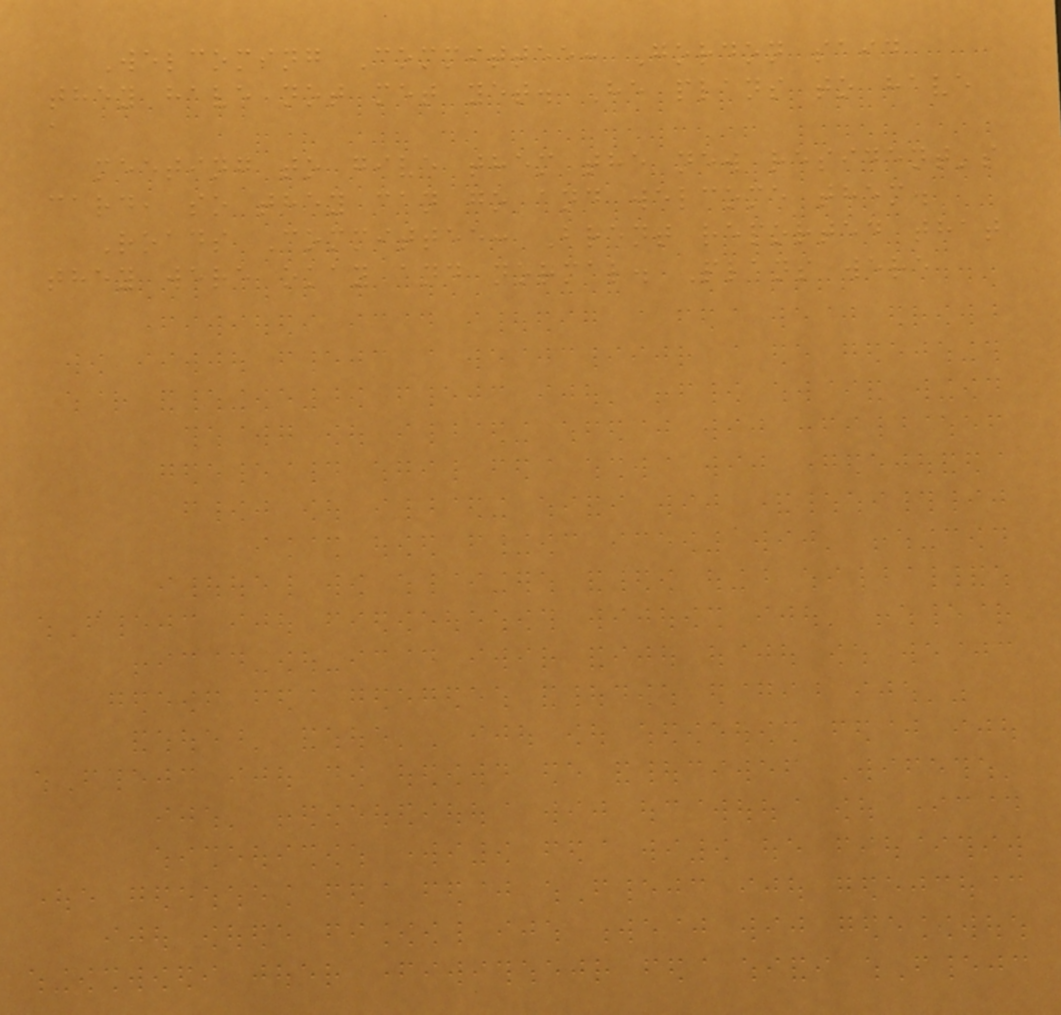Welcoming Committee: Gordon said
they have not met yet. He plans to have
a
meeting to give them the new resident's
card, so they can go and welcome them.
Roads Committee: Brent reported that
they were okay and normal. Plans were
